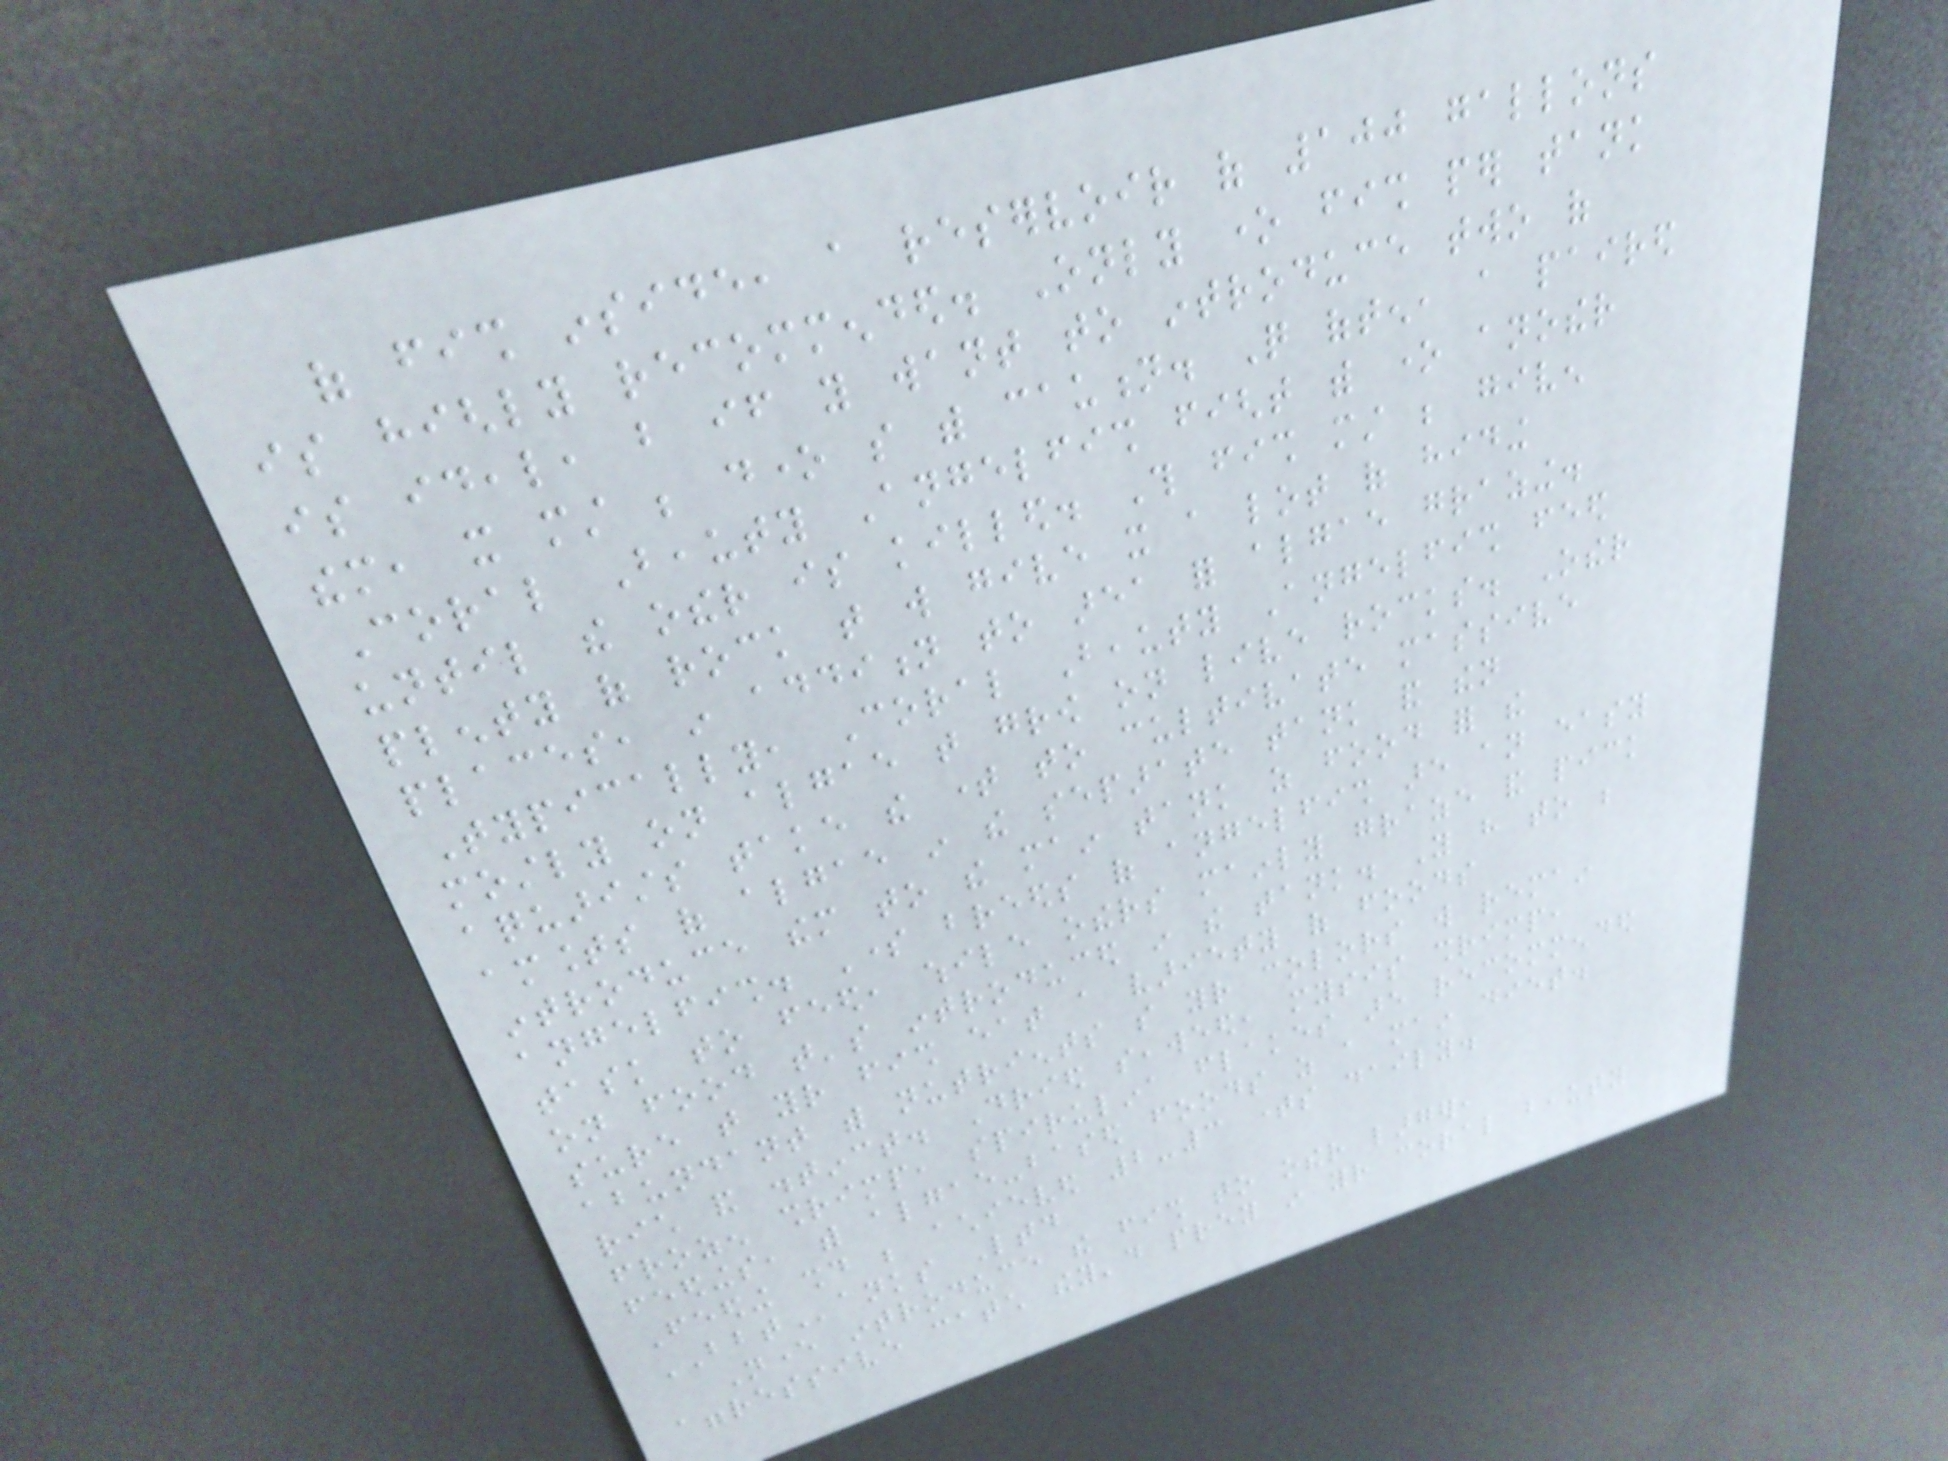of fish inside, a reservoir of 100 gallons
is highly recommended. Only one fish per tank
is ideal, but if you want to introduce two of
them, it must be done so with caution. Quite often, a paired
Coral Beauty Angelfish fight with one another
until the other is killed. This fish must be given
plenty of rock that will give it a lot of hiding
places, in addition to area for algae grazing.
Typically, Coral Beauty Angelfish feed
mostly on algae that grow on live rocks. Other
aquarists take the time to cultivate massive
amounts of algae in the separate tank and then
introduce them to the main tank as food for the
angelfish. Some breeds of angelfish are an easy
task to feed, while others mainly graze and pick
on food that's introduced in the tank. You have to be
sure that your fish eat a variety of foods
abundant with nutrients so your colors will remain
rich and distinct. Dried seaweed, mysis shrimp,
frozen shrimp, spirulina flakes are recommended
feedings, with algae-based foods as a main diet.
Feeding should be achieved 2-3 times daily.
BBTanks Ltd
Never introduce the fish to other larger,
aggressive catch they'd prey in your coral beauty
